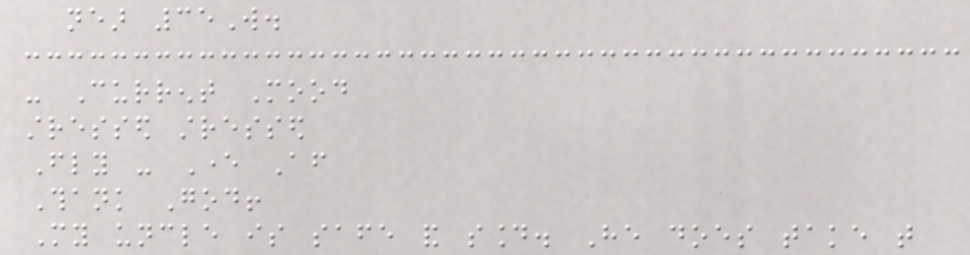near 35W.
- Current Mood
stressed stressed
Fly - Ever After
Thank God!
My uncle is safe and sound. He does take that
